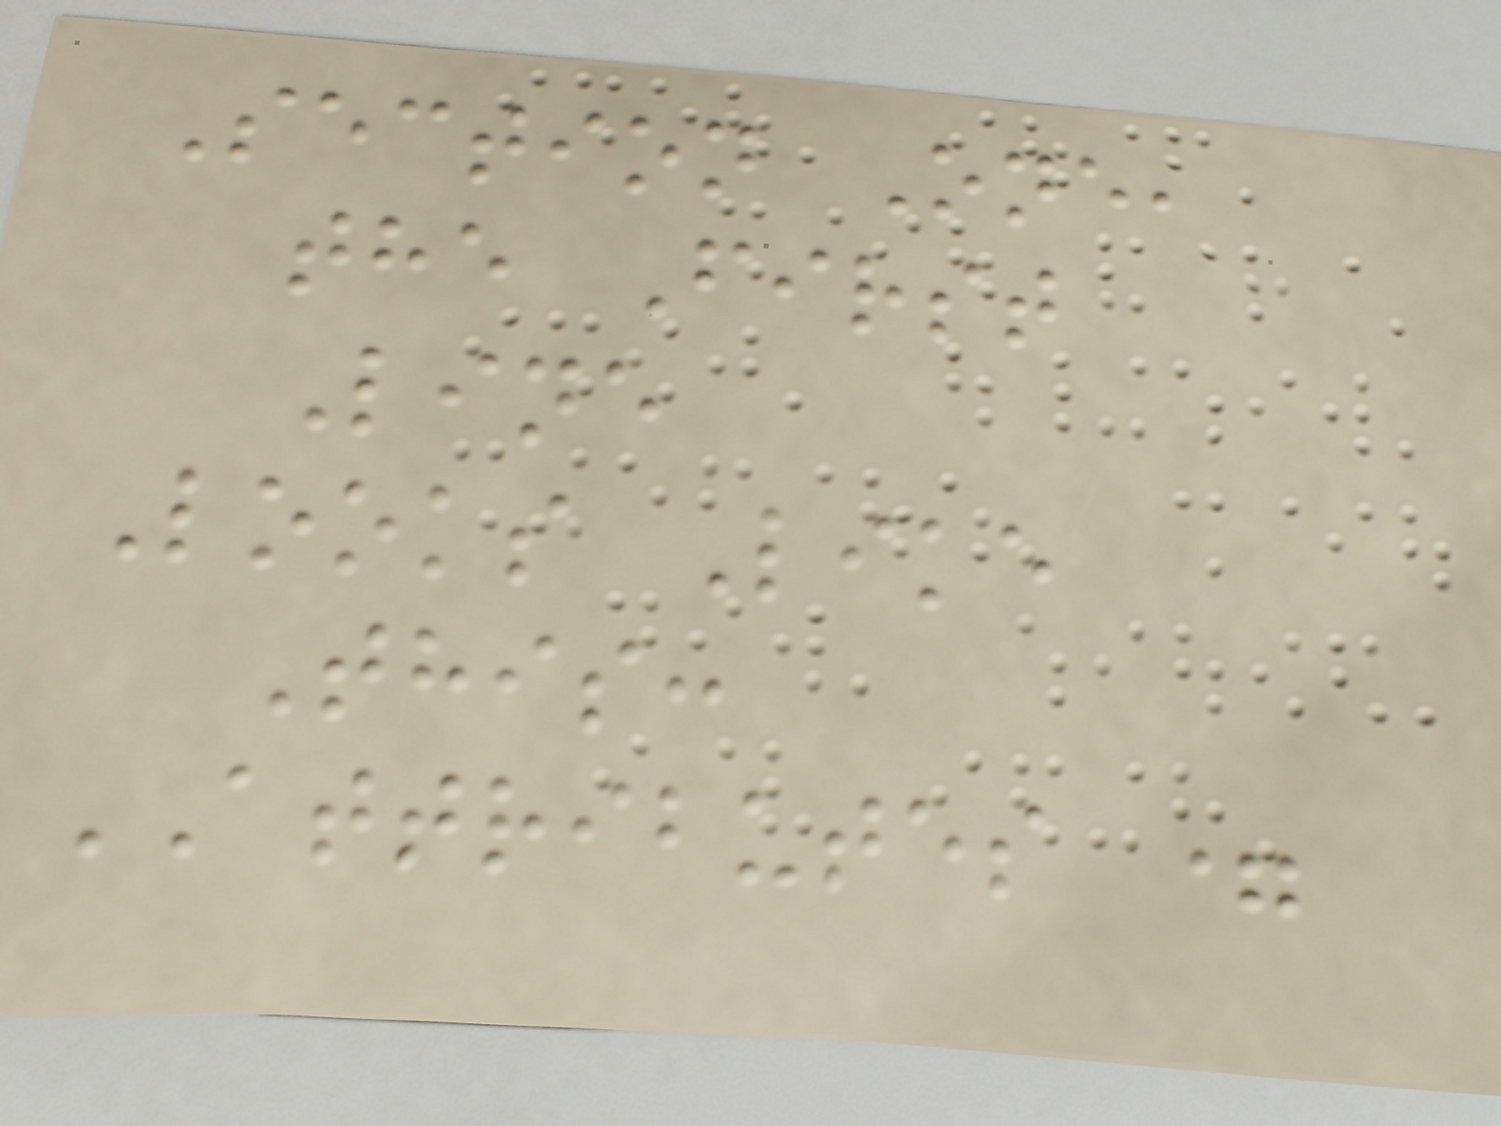Section One,
the First
Line
Looks Like
This:
ATTRIBUTES =
